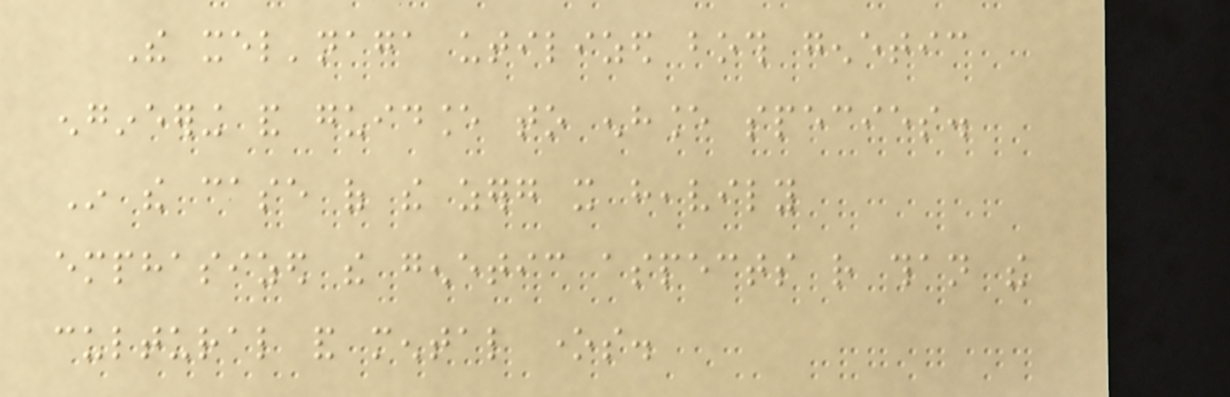The xel'naga utilized both genetic
engineering and guidance to enhance species.
In the case of the zerg it heavily
emphasized the genetic aspects rather than the
cultural and mental ones.
